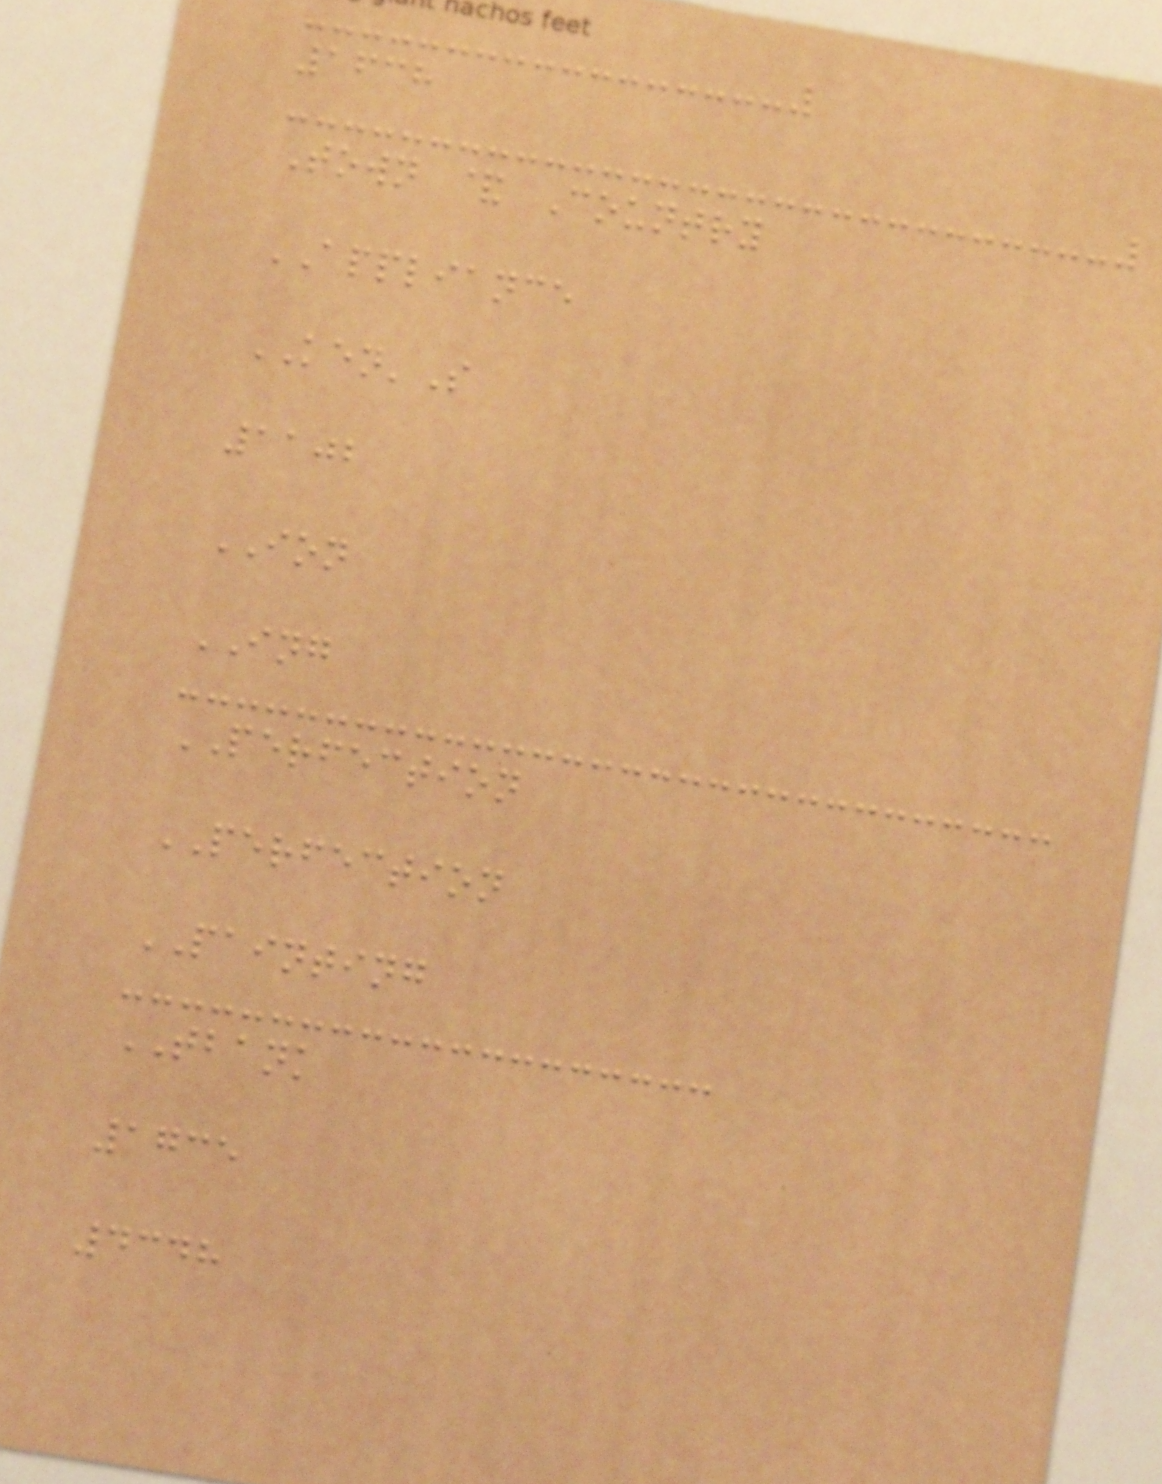1638
Town & Country
APPLIANCE
KEN'S
1102
ION
ING
PERFECTION
PERFECTION
PAINTING
TBANK
1735
4348
